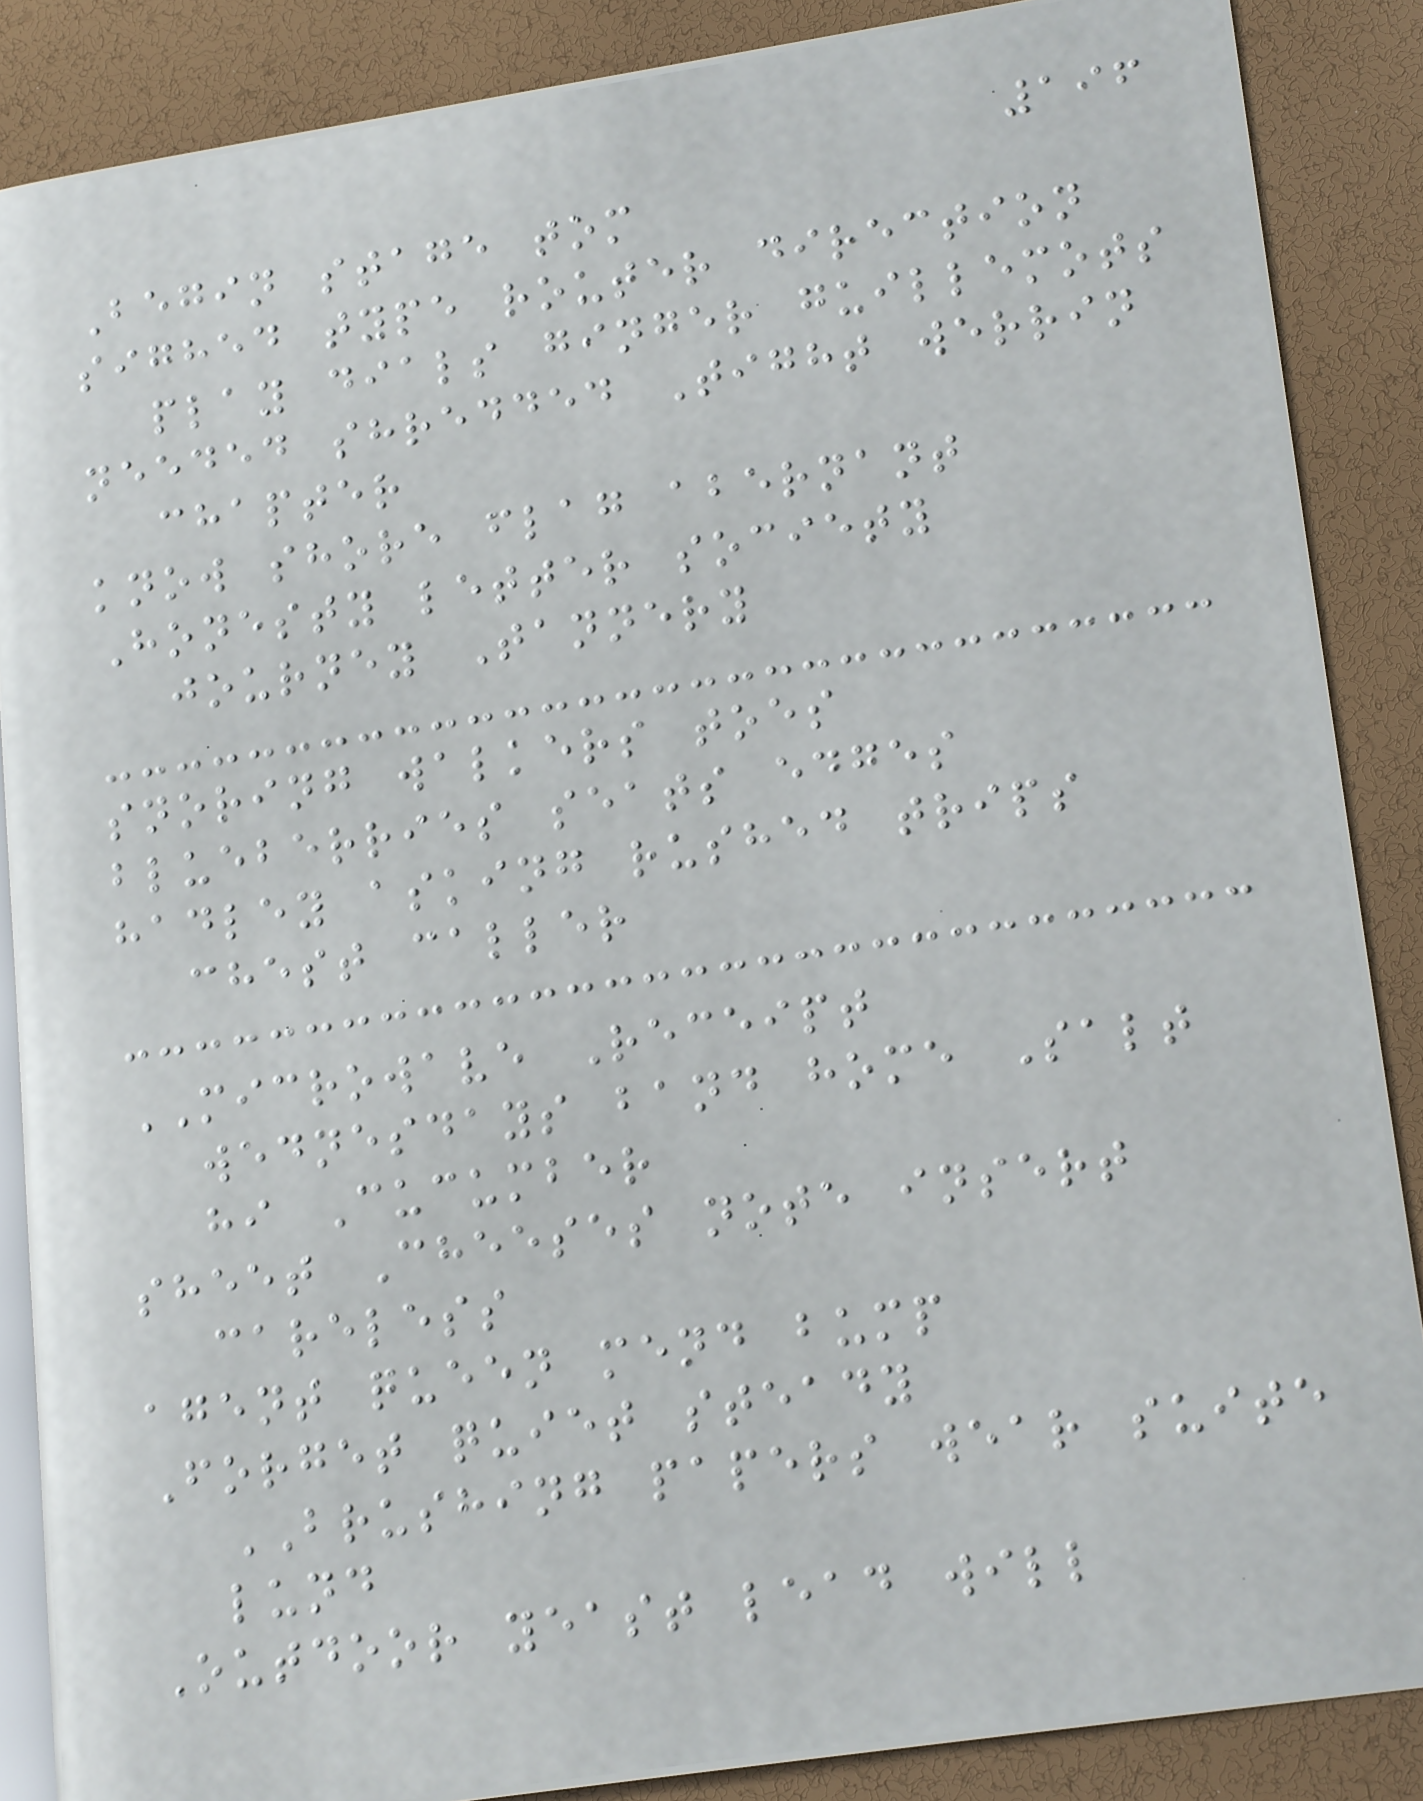196
Begin stage tom
sighed type router direction
play dials ginger guillemots
needed shredded Tight werrin
chapter
know shore flag abernant
Honesty letter society
journey Tannery
snoring walkers toes
blueberries seats edges
hadley asking rushed trips
chest caller
MICROWAVE Receipt
wednesdays band home Salt
hi Cucumber
sheet Cheeses note insert
careless
agent queen mend bump
Forget quiet steady
BRUSHING papers wear suite
lund
Outdoor yeast lead will
